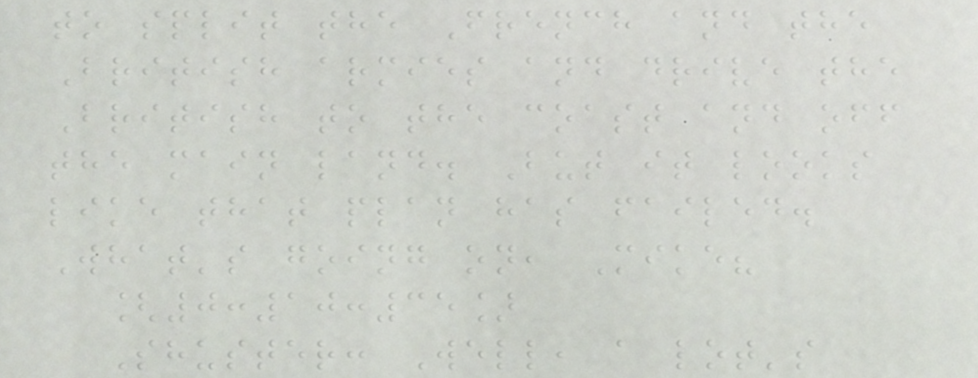to split the French and the
British armies and drive the
British to the coast and off
the main land. But it looks
like that plan has failed.
What's going on, Mike?
[0:10:35]
Shuster: Well, a lot's
